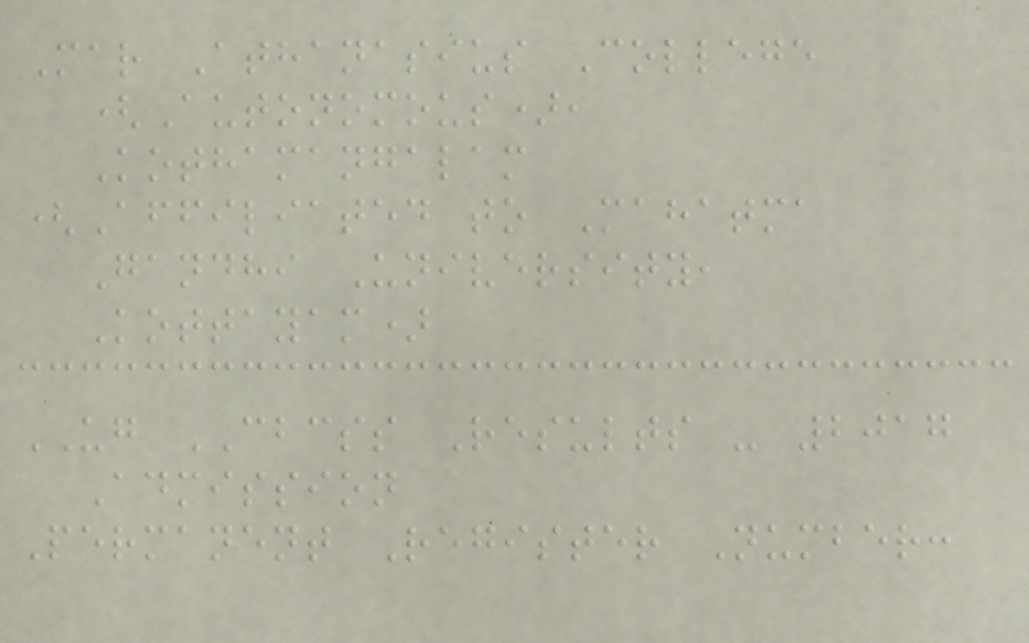Mar Athanasius College
(Autonomous),
Kothamangalam
(Affiliated to Mahatma
Gandhi University,
Kottayam)
UG CBCSS Results - 2017
Admission
Permanent Register Number:
